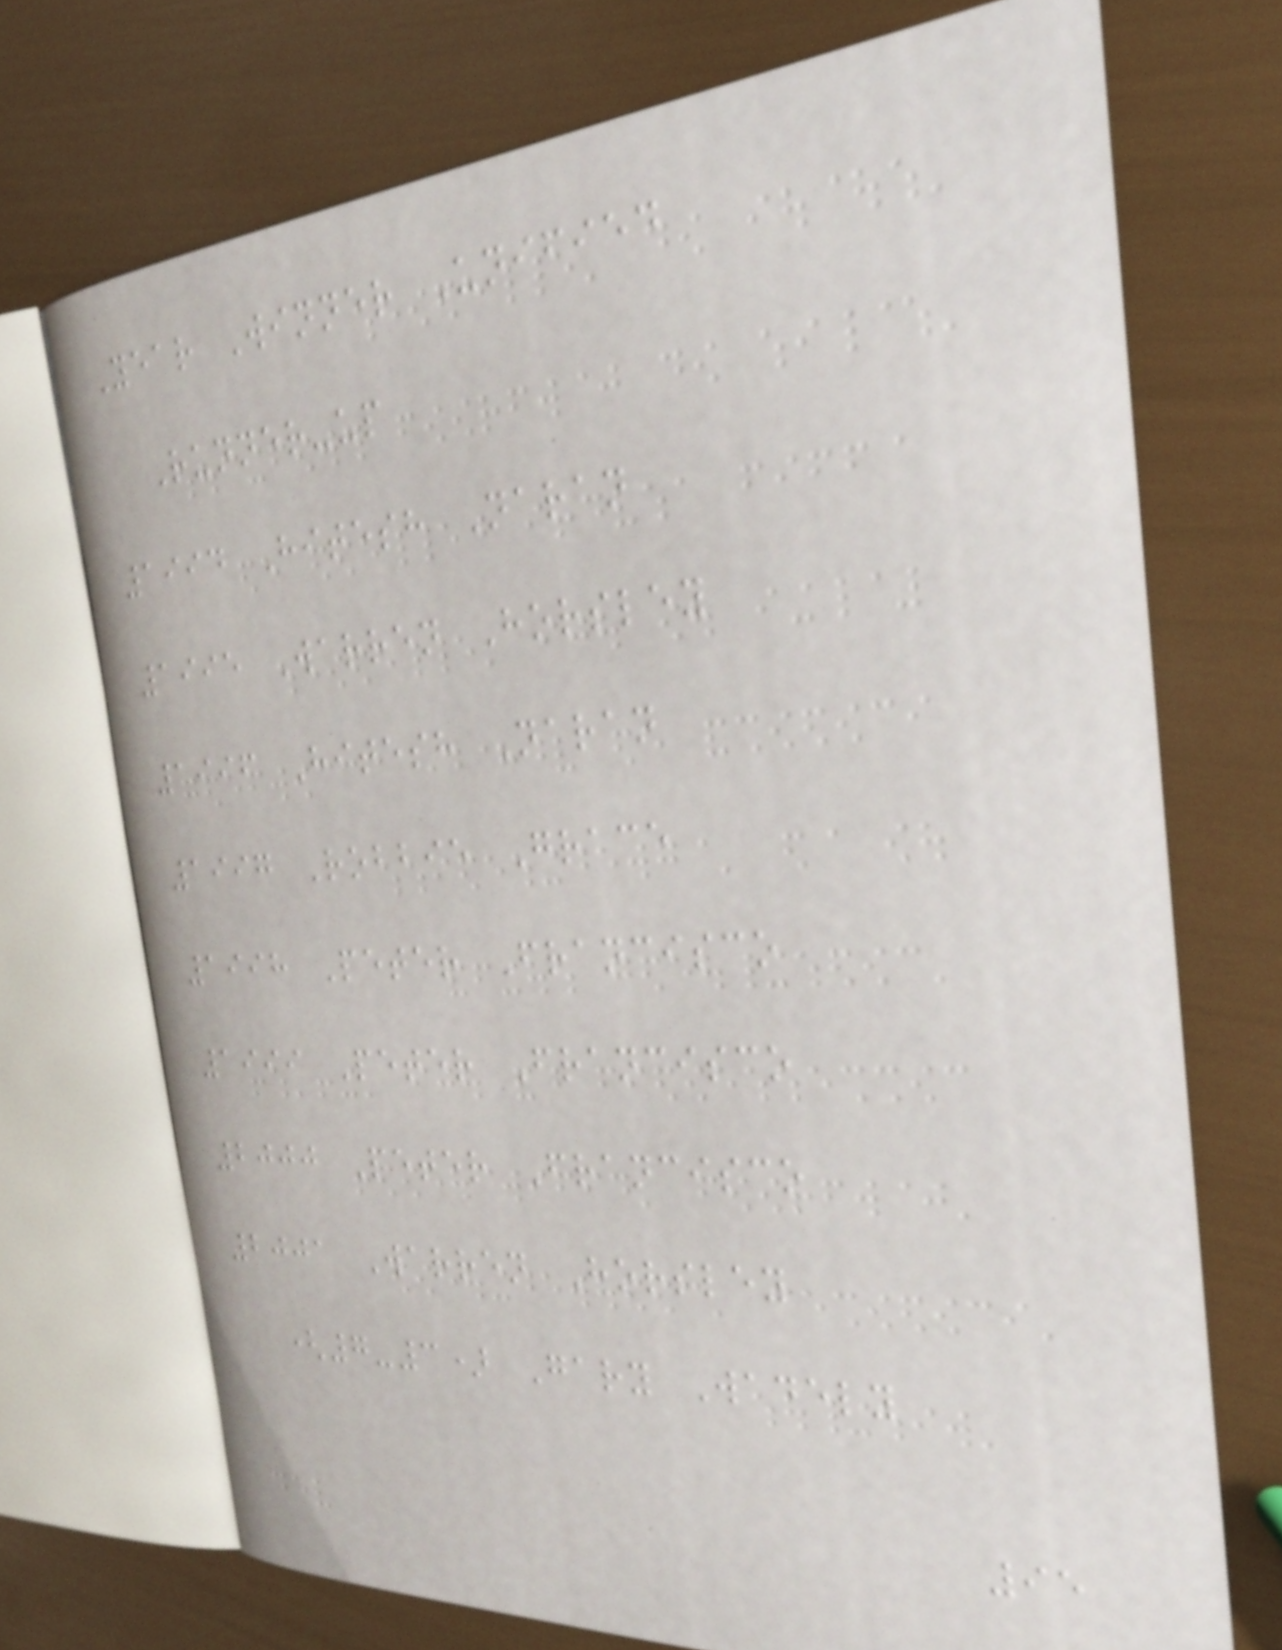Year Winner Unified
Runner-up
1994 Hitesh Naran
1995 Warren Horsley
1996 Hitesh Naran
1997 Robbie Grace
1998 Peter Francisco
1999 Peter Francisco
2000 Peter Francisco
2001 Warren Horsley
(7-3) Gary Wadely
95
